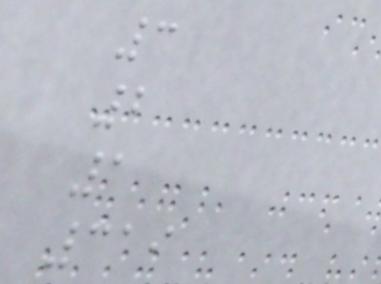3
2
1
319
